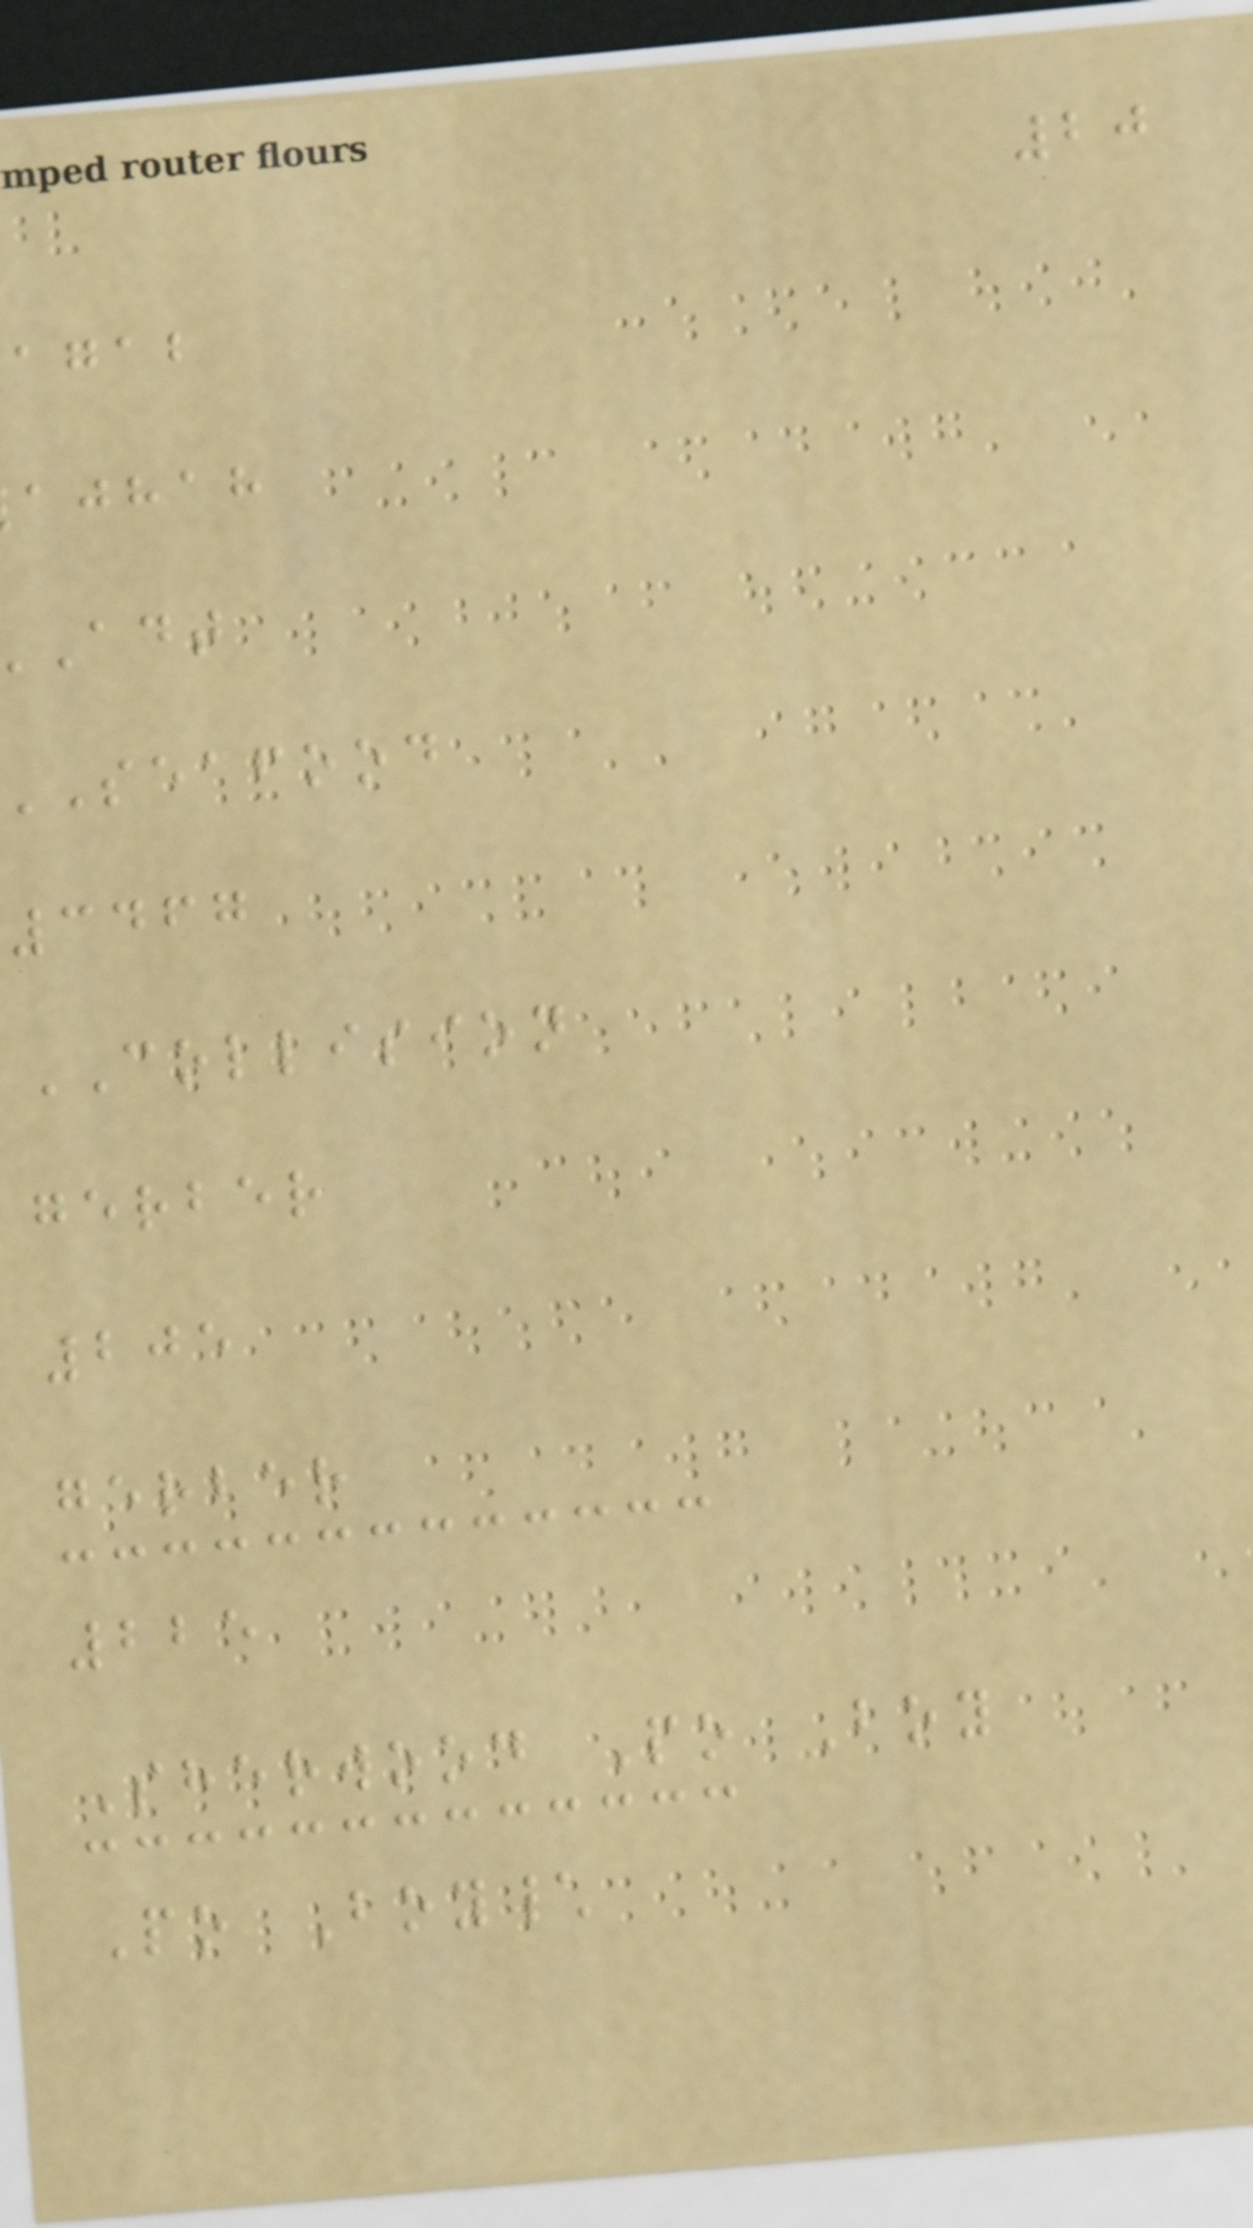20
agab
ajhah
seafood
3467
COLLISION
gerber
205
gerber
225
Sherwood Po Boy
Po Boy\
